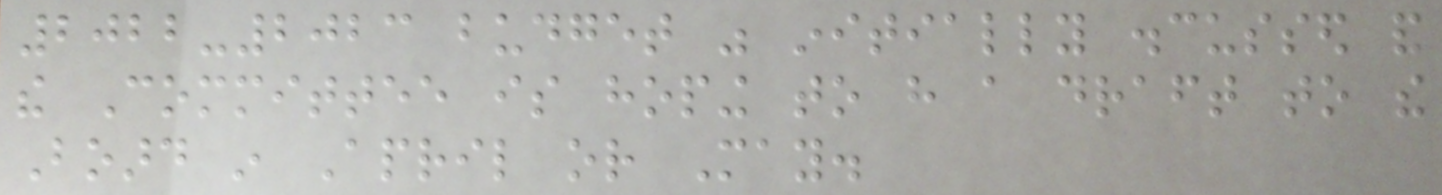2022-2023 budget was initially discussed and
the Committee is hoping to have a draft to the
Board in April or May.
